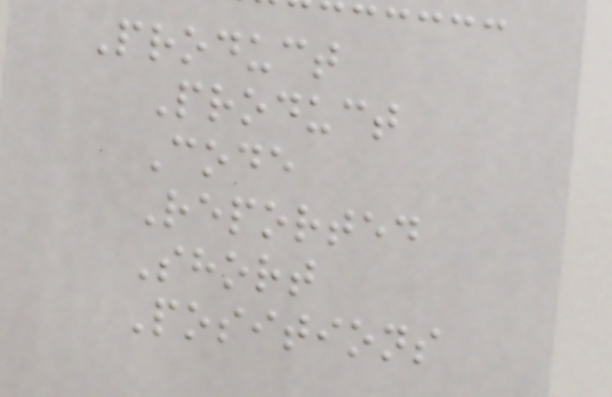Product
Product
Code
Reported
Short
Positions
